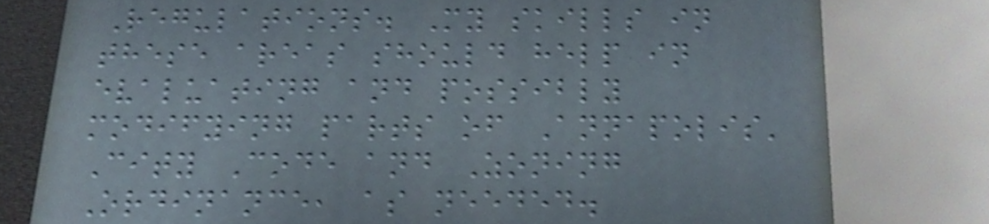Regulations. My skills in
these areas should help in
evaluating and possibly
modifying parts of Annapolis'
City Code and Zoning
Ordinance, as needed.
